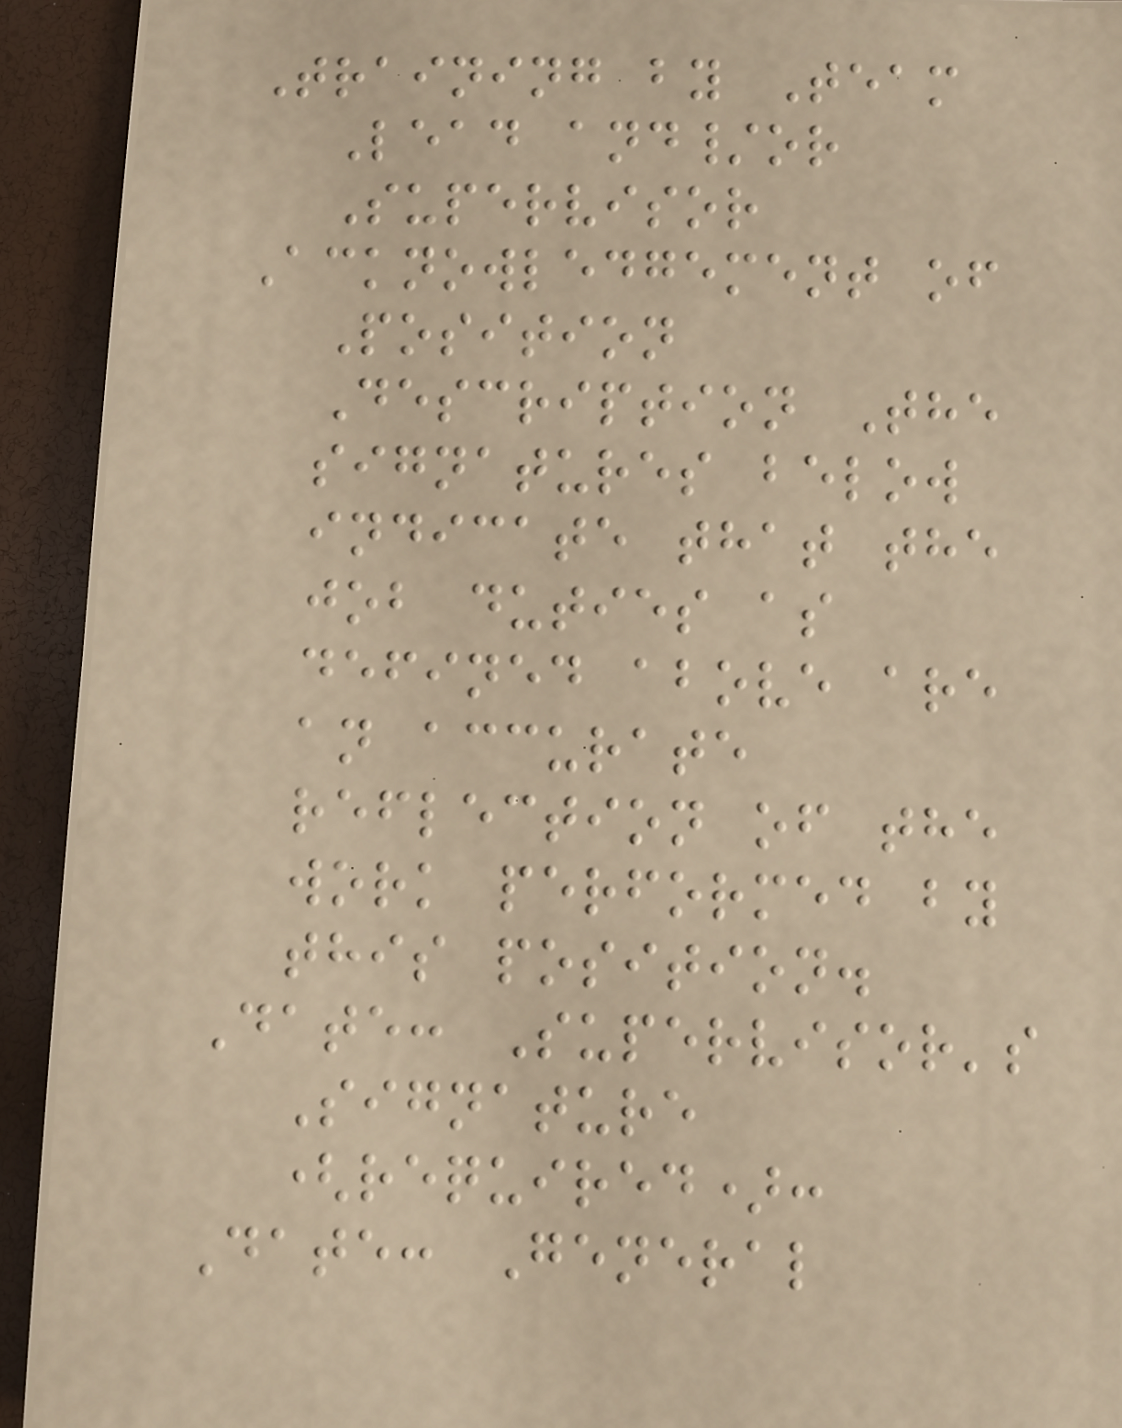Training by Team
Lead and/or
Supervisor
Acknowledgement of
Position
Description The
signatures below
indicate that the
job duties as
defined above are
an accurate
reflection of the
work performed by
this position.
Date: Supervisor's
Signature
(required):
Date: General
